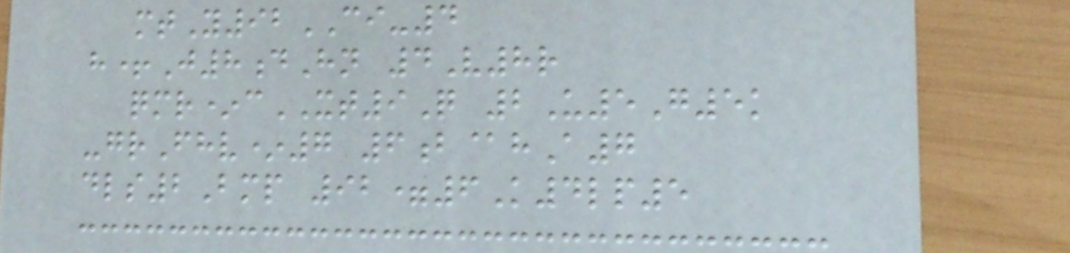mtY92CI-4
h+J8dHn 4V8r
qmr*cXT9Q 2U5G5k
-grFhv*7 6b@hA7
dls2Bmp 92=6K4lp5
